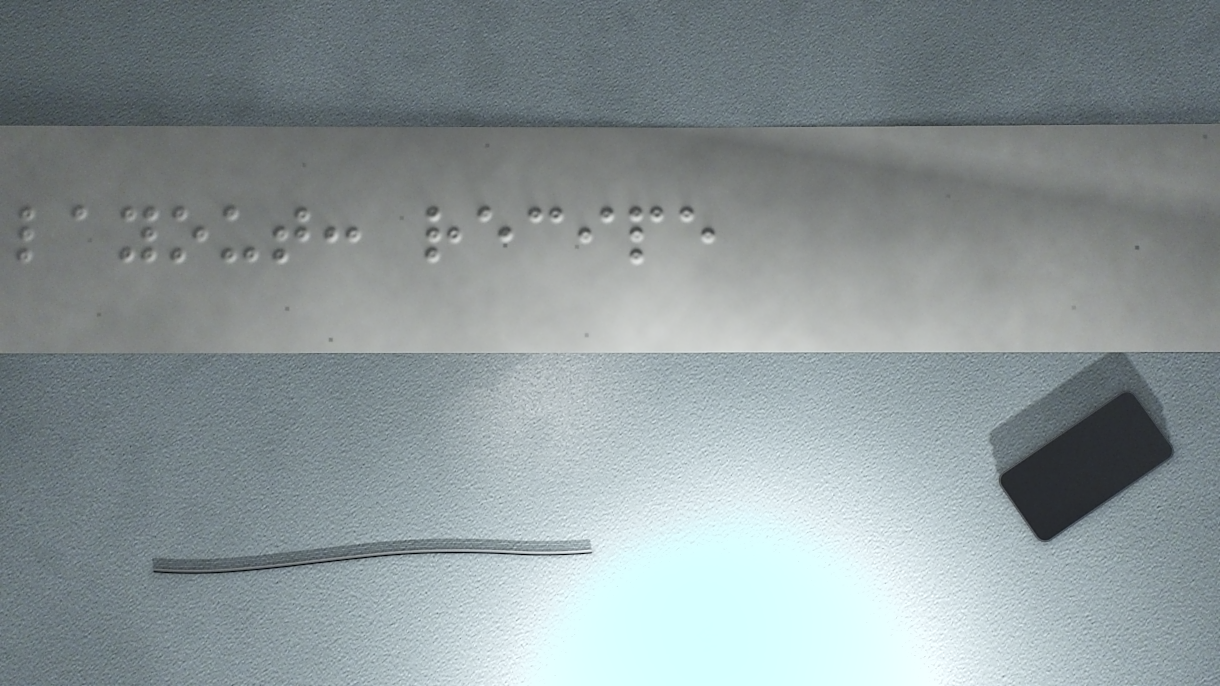layout: recipe
